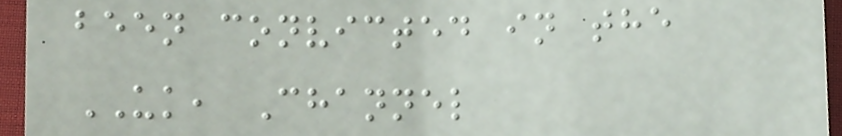been convicted in the
UK, Channel
